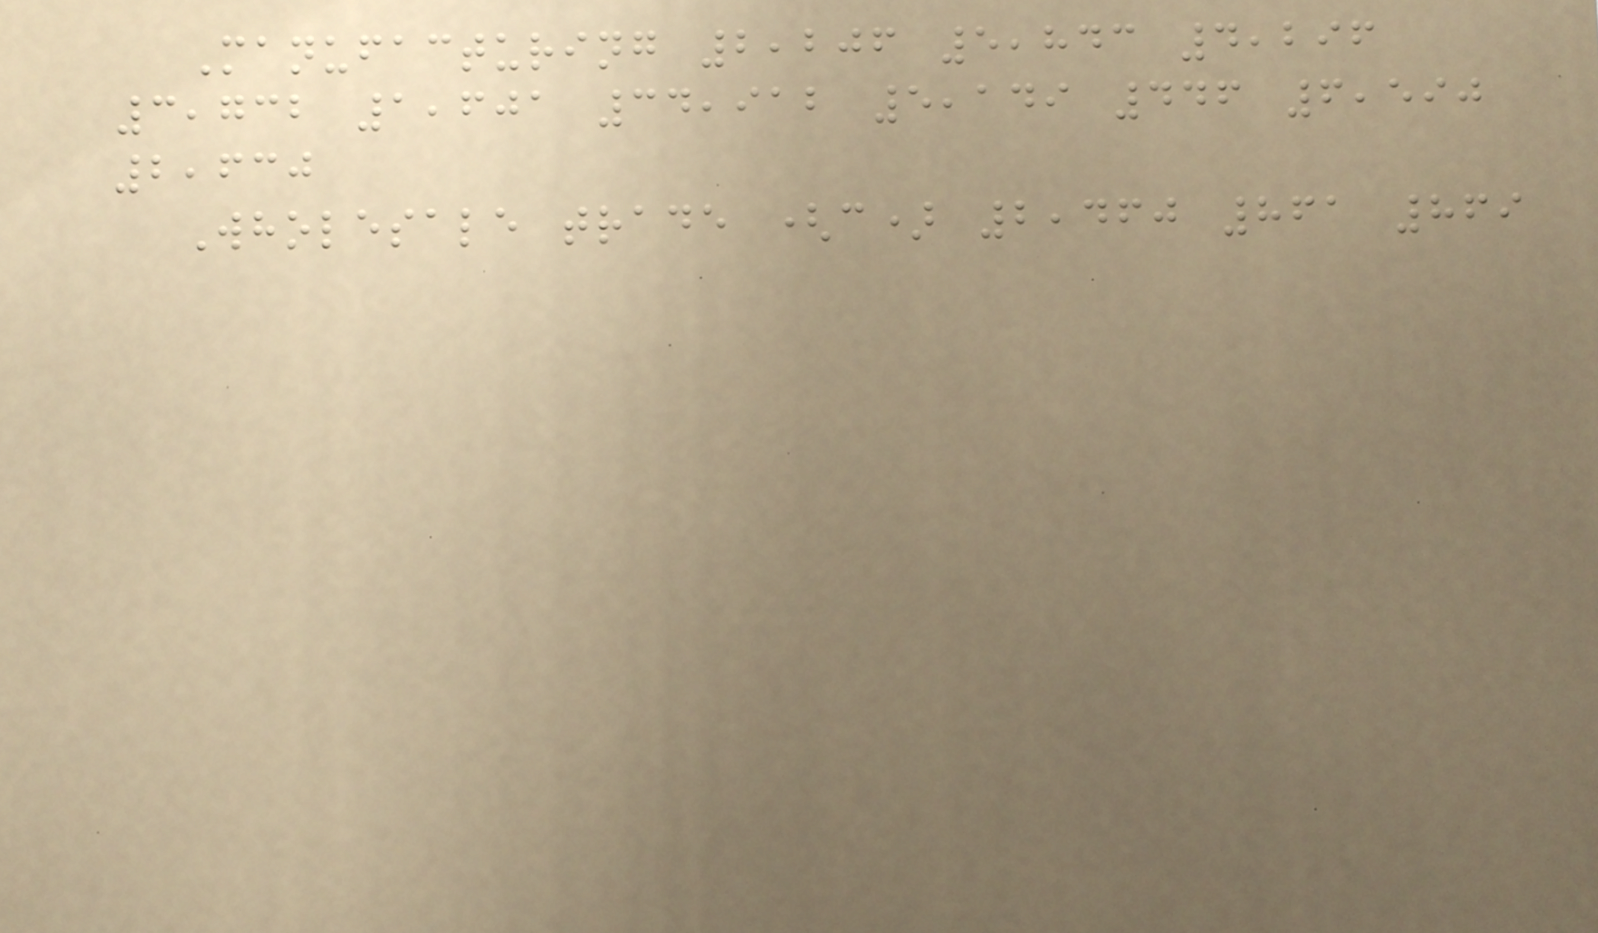Manufacturing 2,206 5,843 4,296
3,732 1,601 34,912 5,149 446 6,590
2,630
Wholesale trade (c) 2,460 861 869
